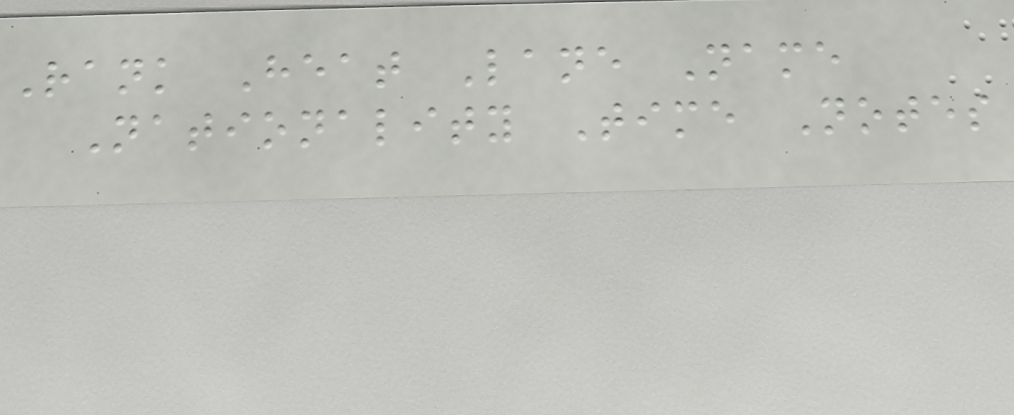Rank Heat Lane Name
Nationality Time Notes
